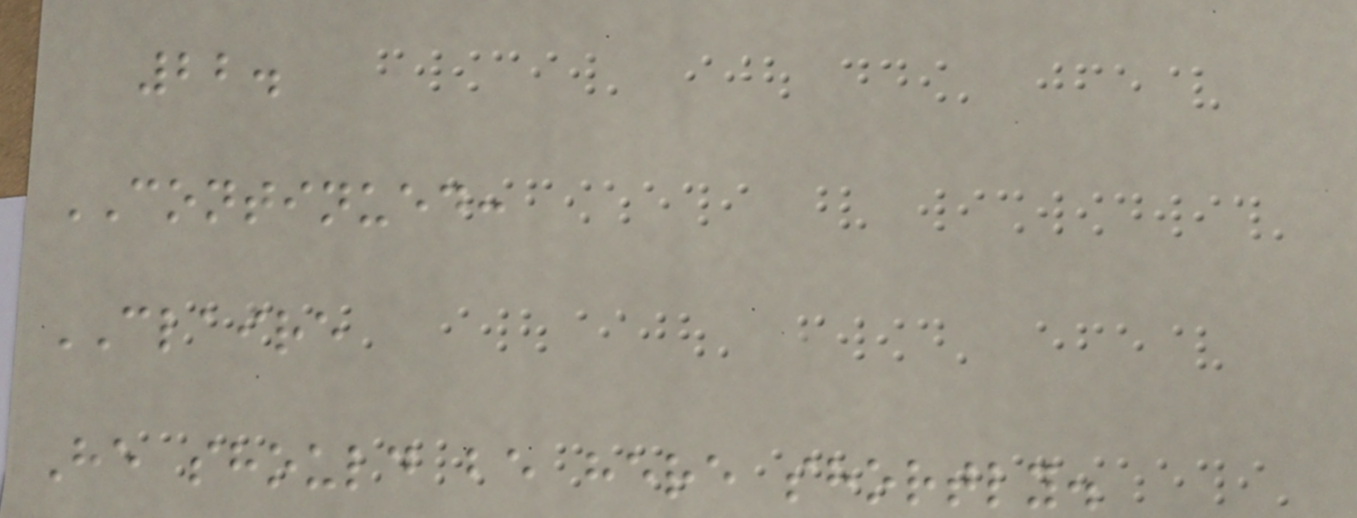22.
CONTINUED:
CLAIRE
He should be here shortly.
